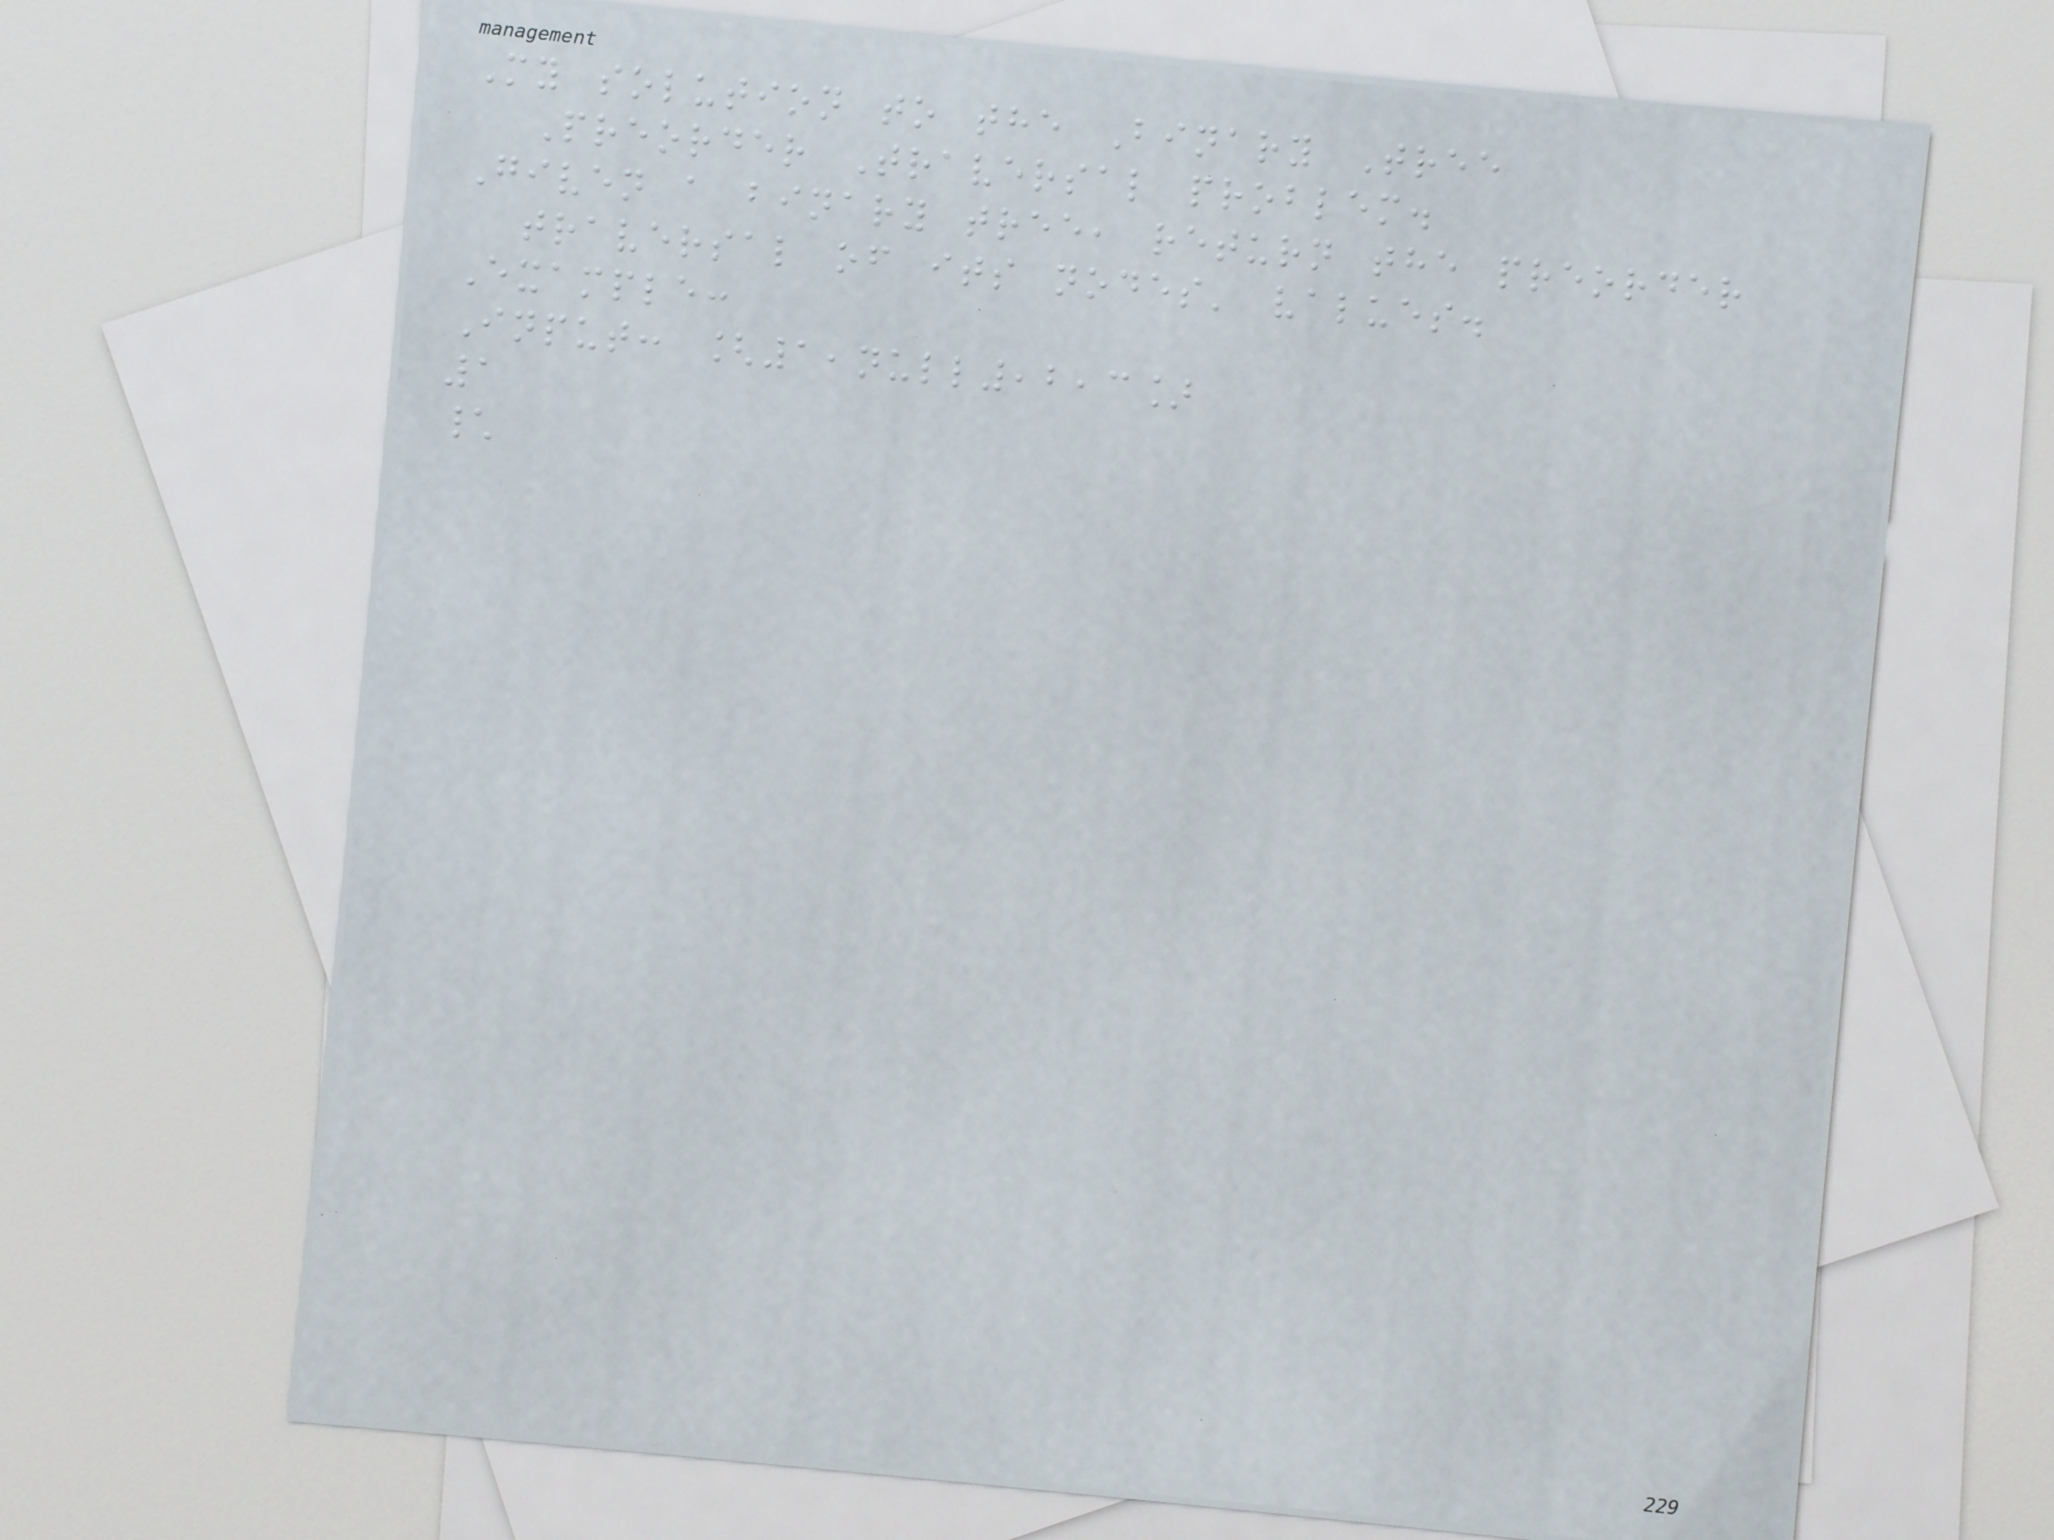My solution to the Binary Tree
Preorder Traversal problem.
Given a binary tree, return the preorder
traversal of its nodes' values.
Example:
Input: [1,null,2,3]
1
\
